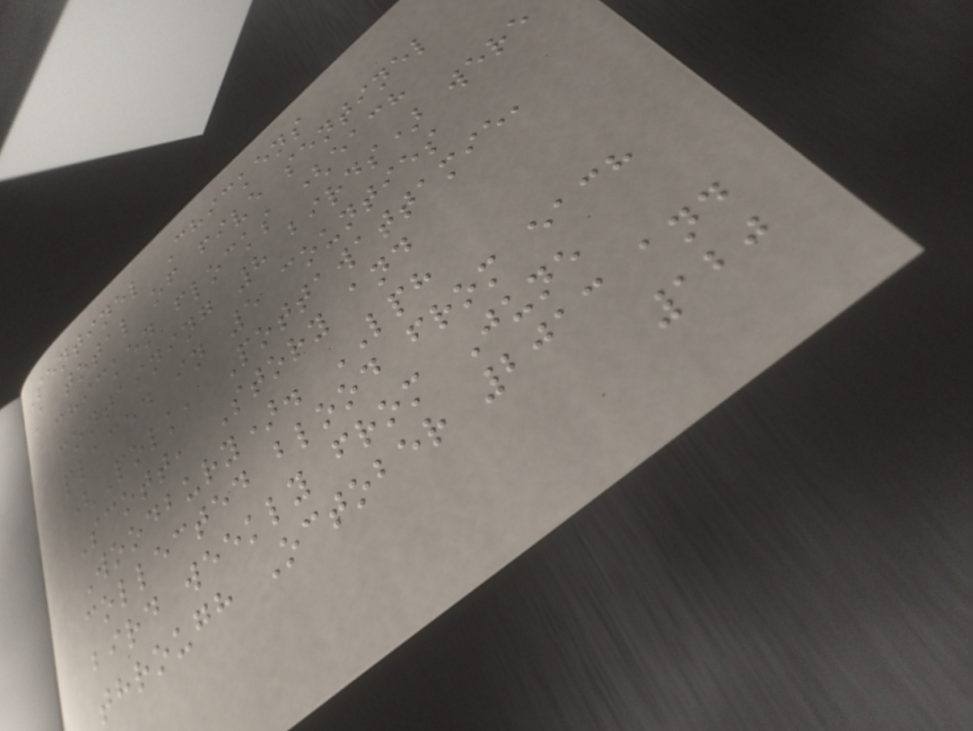Sentinel Chickens
A total of five sentinel
chicken flocks (each
containing 8 birds) were
placed in 5 counties
(Polk, Pottawattamie,
Scott, Story and
Woodbury). LPH
collected blood from each
bird weekly from June
through October 2013 and
120
